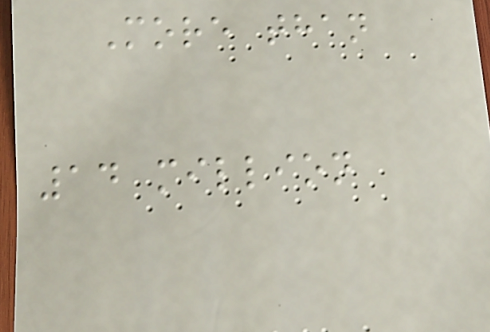More than
14 million
